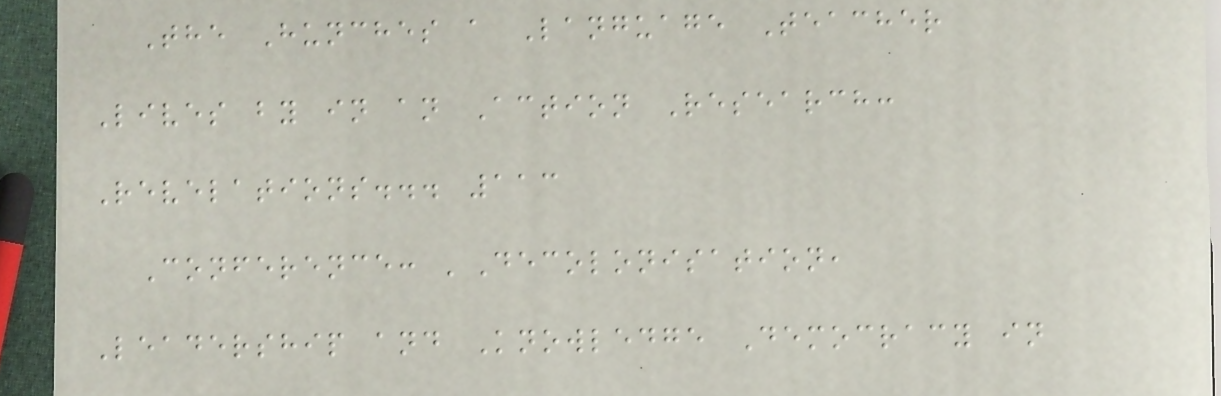The Hunches a Language Teacher
Lives by in an Action Research:
Revelations... 113
Conference: 'Decolonisation,
Leadership and Knowledge Democracy in
